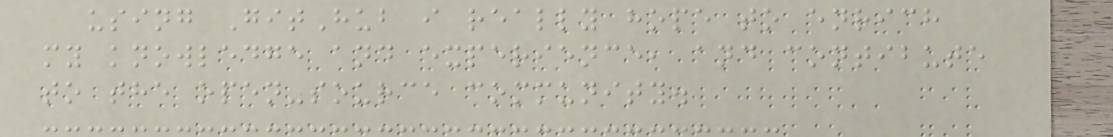using GitHub i really hope to enrich
my knowledge and experience, and contibute
to the open-source community.
